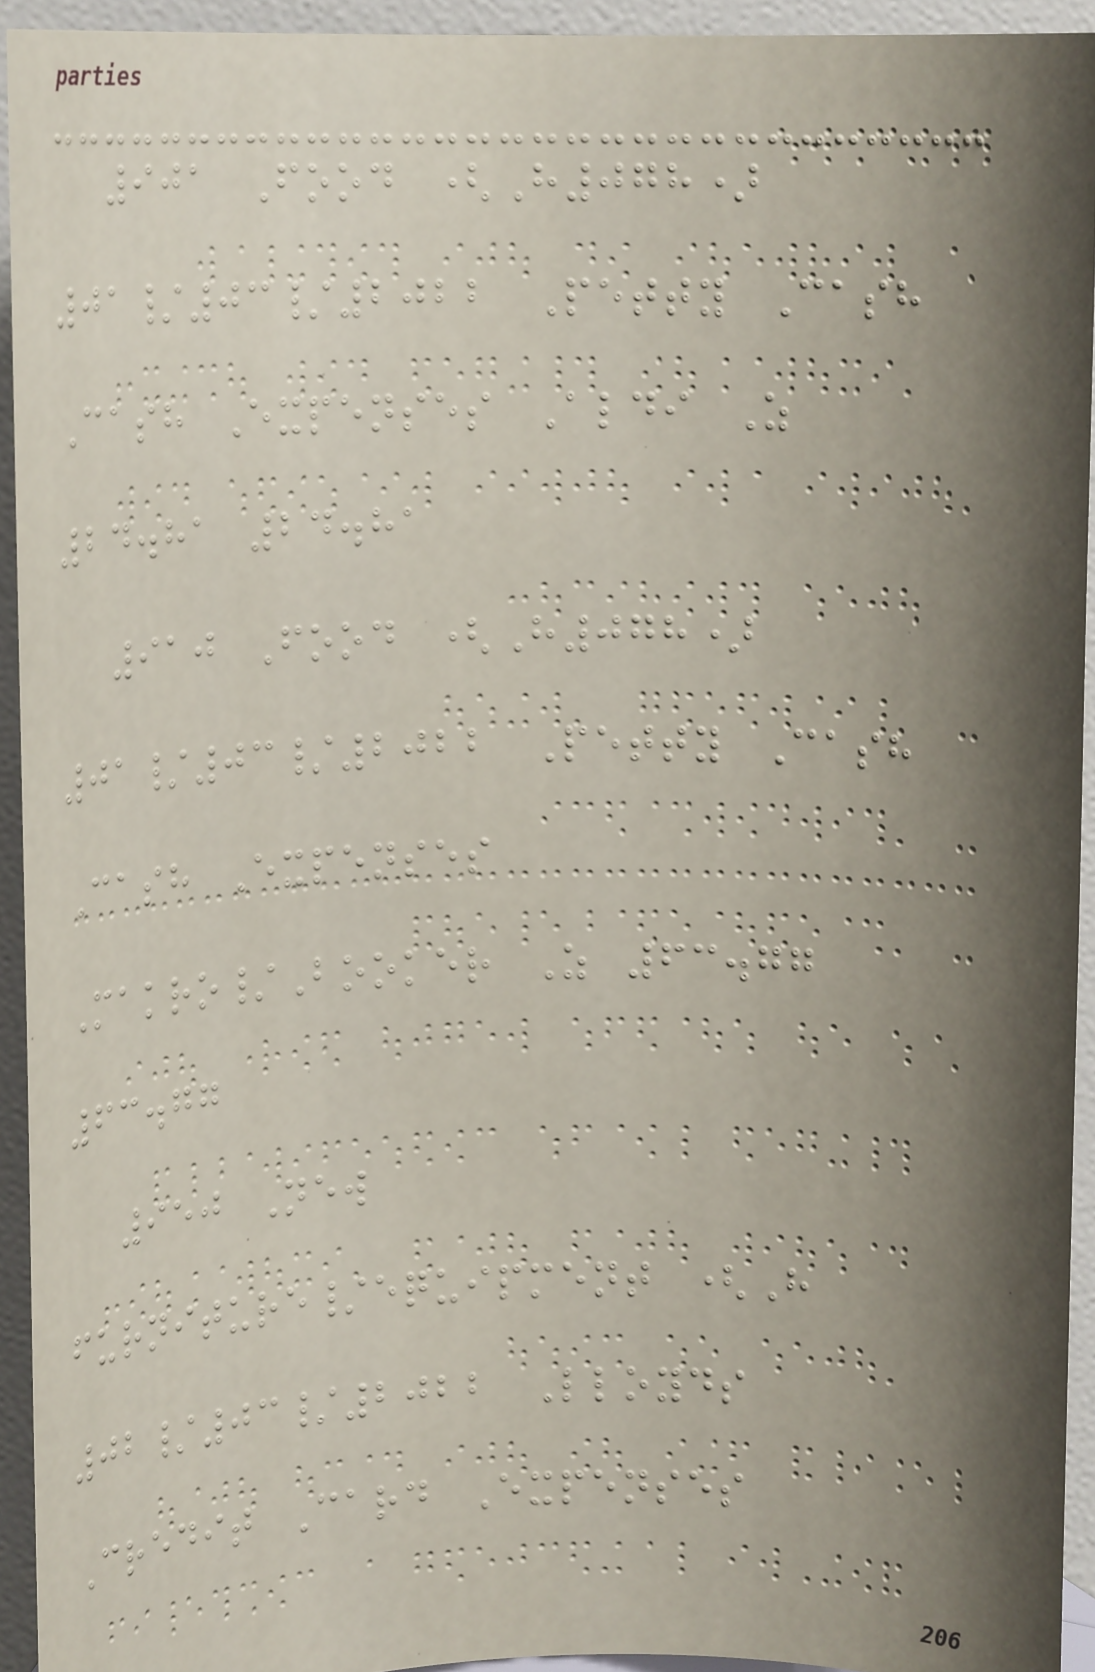901 Food (H078)
01/03/2022 Petty Cash
Cash Expenses Aldi Z
24.81 24.81
910 Food (H078)
01/03/2022 Petty Cash
Cash Expenses
Makro/Booker Z 63.77
63.77
950 New
furniture/equipment (H
02/03/2022 Lloyds
Credit Card Expenses
